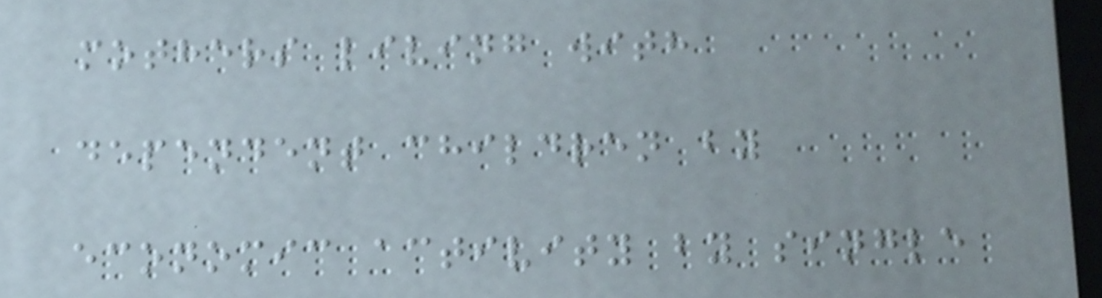mothers living with
dependent children by
economic activity by single
